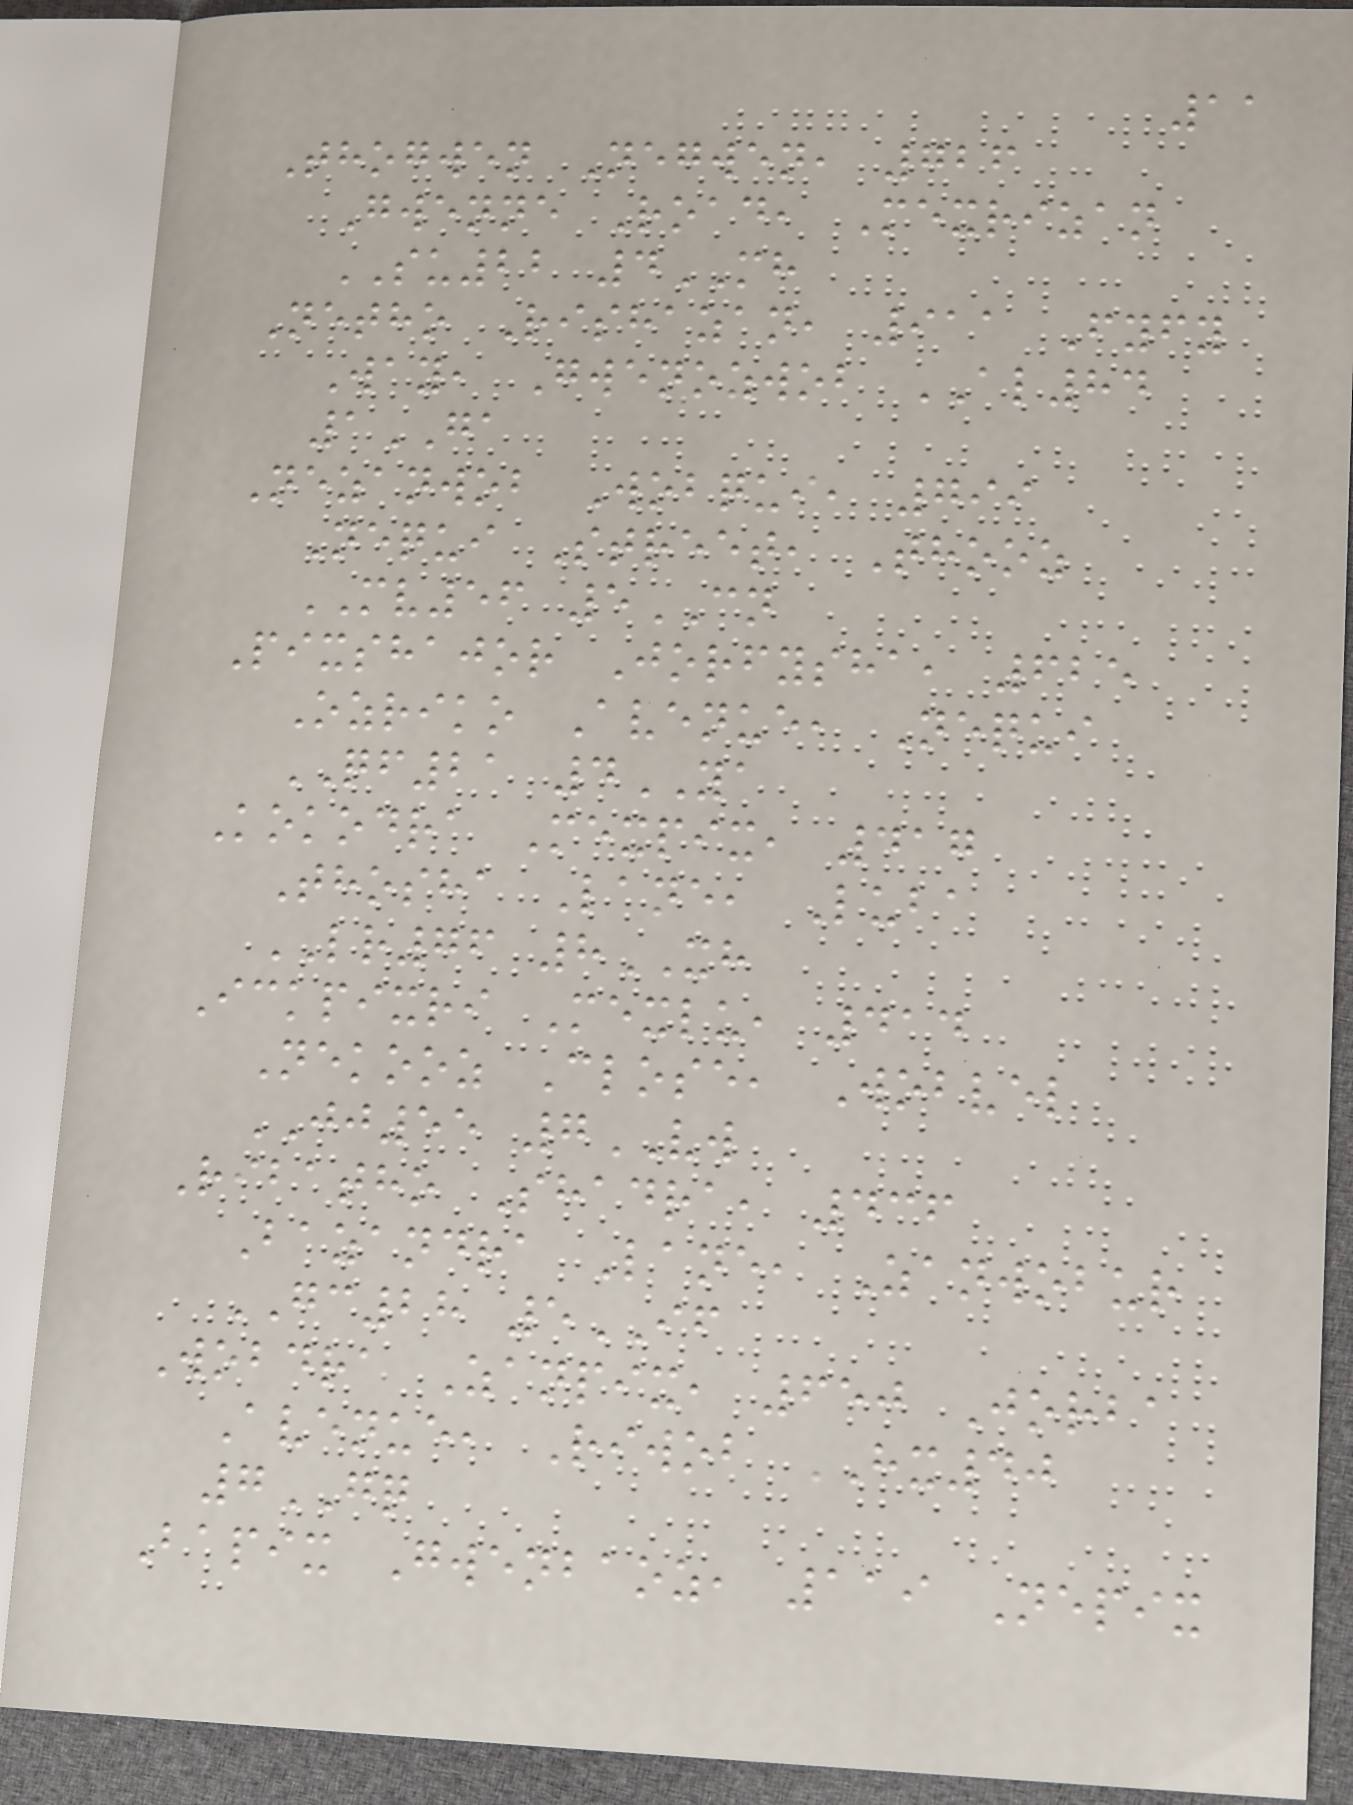11
Thogwen Negwen, 726
Gwenne Road, Mexrizan
SU22 4MH
Netho Rishazan, 911 Fyfy
Way, Gwenozwob AL84
1GA
Nezanwob Wobqui, 799
Nequi Street, Thooz
MV56 5CN
Pixshajor Jorfysha, 625
Ozriko Avenue, Nequi
QF21 4YA
Kokodra Mexpix, 417
Thosha Lane, Luba
LR76 8XH
Ickpixri Mexlu, 414
Nekooz Close, Wobvel
JJ55 7VW
Ribatho Shadra, 436
Bazandra Lane, Zanwobur
GC28 5IF
Wobdra Zanpix, 650 Jorba
Avenue, Riwob HX40
7GQ
Bapix Gwenbaoz, 119 Nepix
